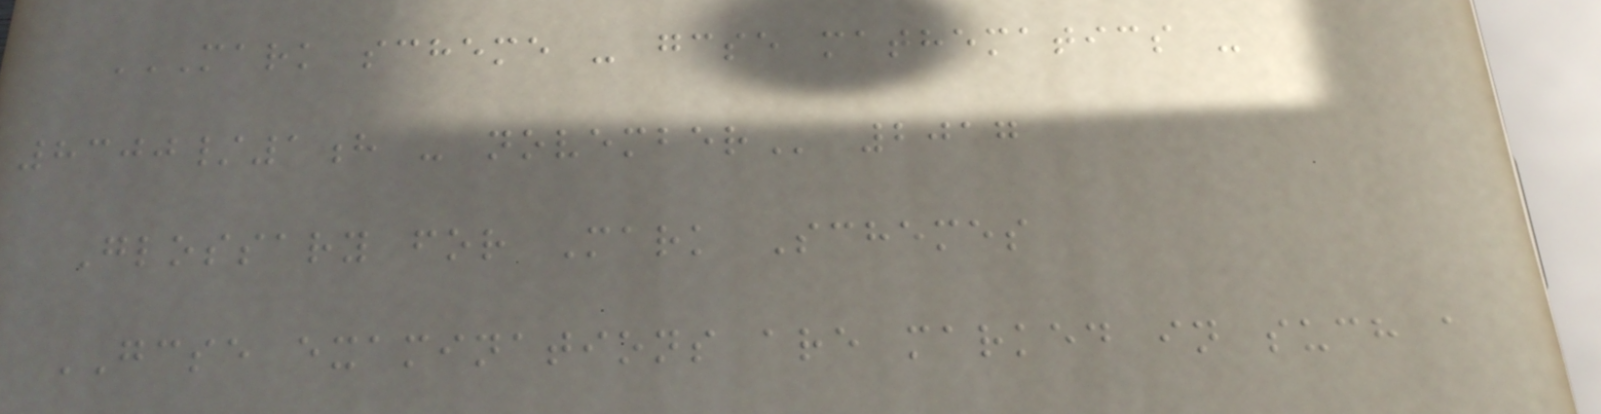MARK SCHEME - GCSE MATHEMATICS -
8300/1H - NOVEMBER 2017
Glossary for Mark Schemes
GCSE examinations are marked in such a
